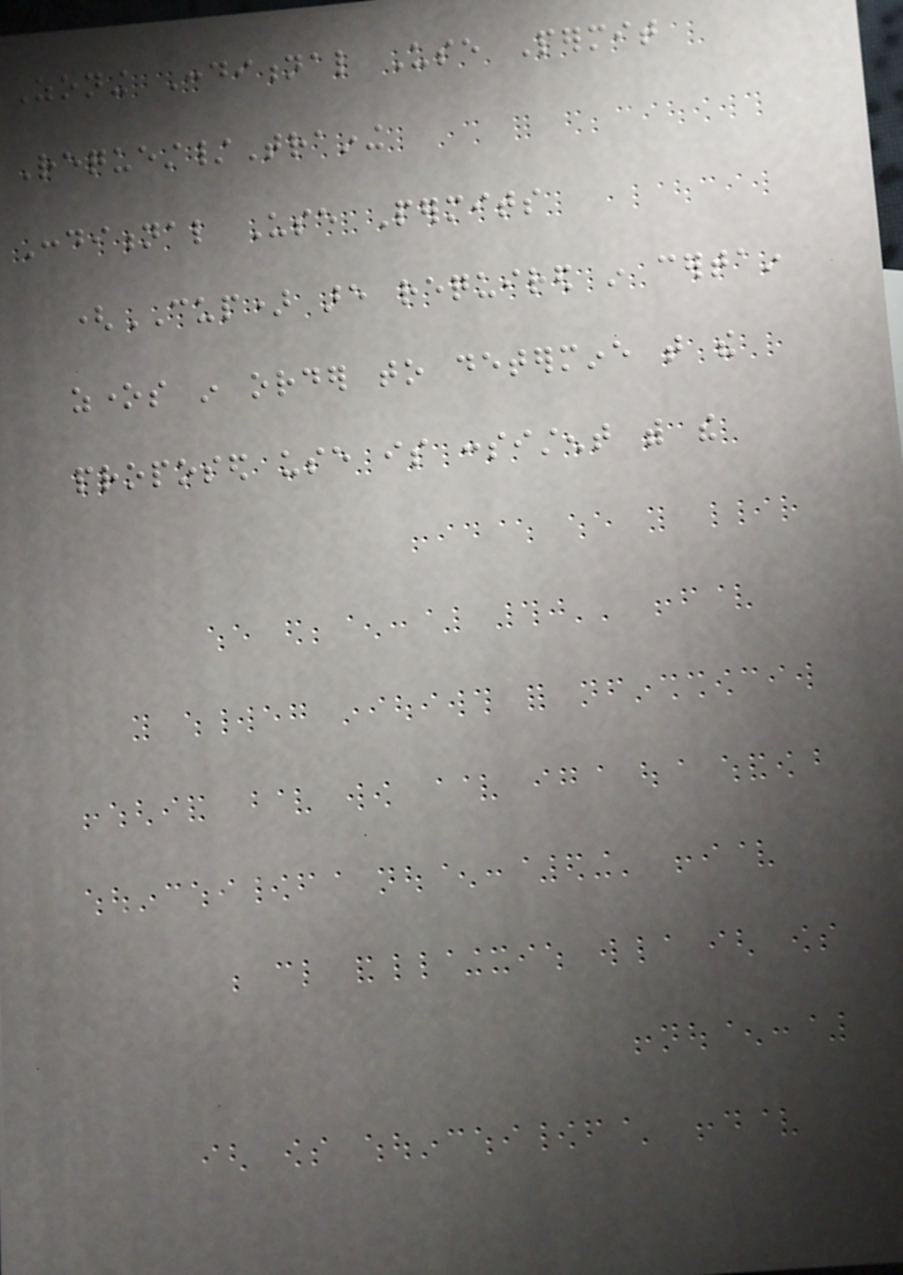Zoning Conditional Use Permit
Request/Training
Conditional Use Permits
(CUP) are required in certain
zones in order to determine that the
proposed use is consistent with the
